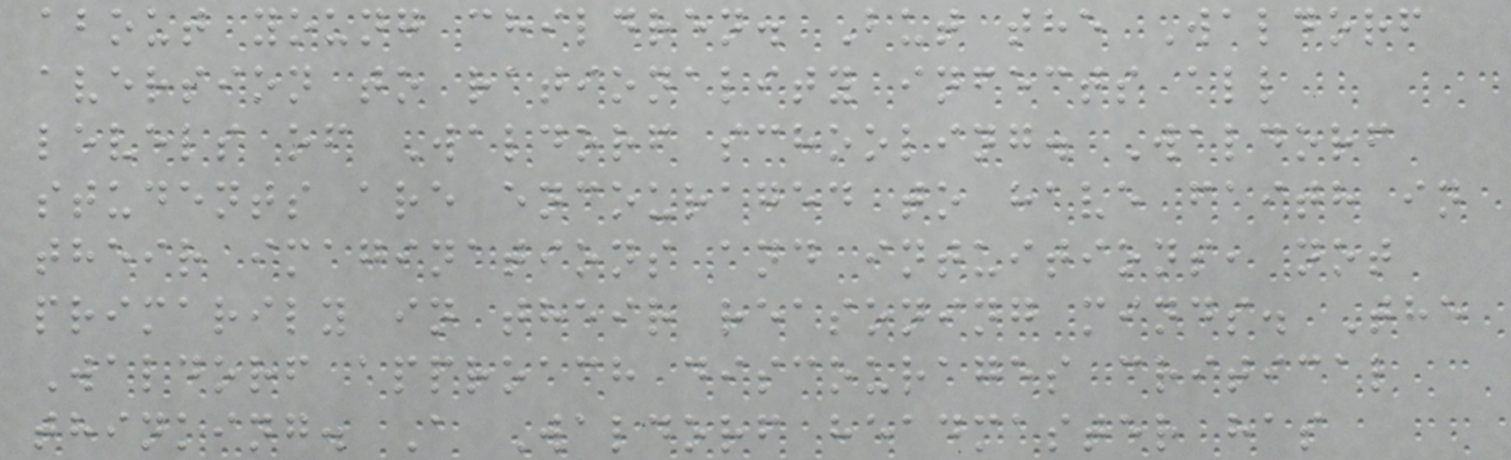about young children. But the Waldorf
aversion to rationality infects all
levels of Waldorf schooling. Waldorf
students are encouraged to have faith in
their imaginations and intuitions, not
primarily in their reasoning minds. The
Waldorf approach discourages critical
thinking. A Waldorf headmaster has
